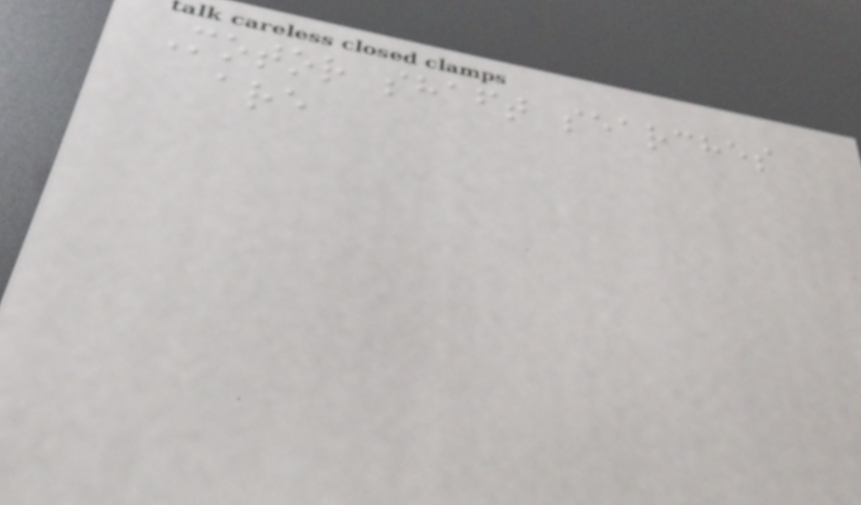Motor shaft searches
are
